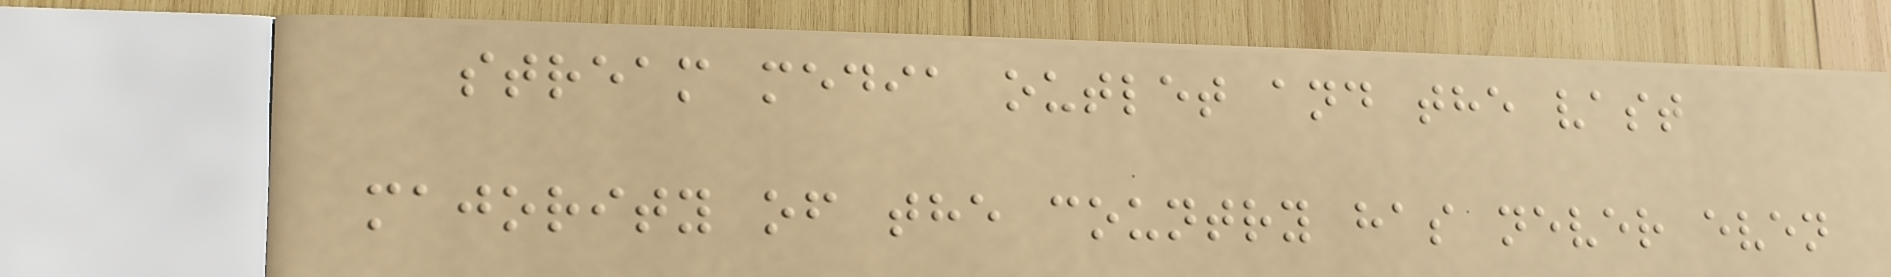stream media outlet and the vast
majority of the country has never even
